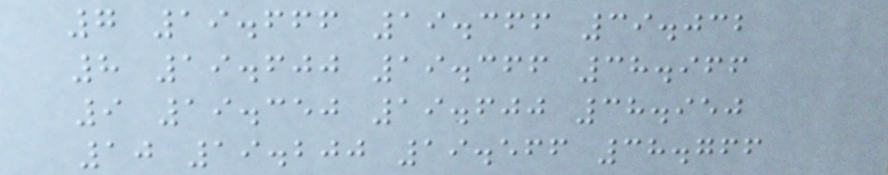7 19.666 19.366 39.032
8 19.600 19.366 38.966
9 19.350 19.600 38.950
10 19.200 19.566 38.766
